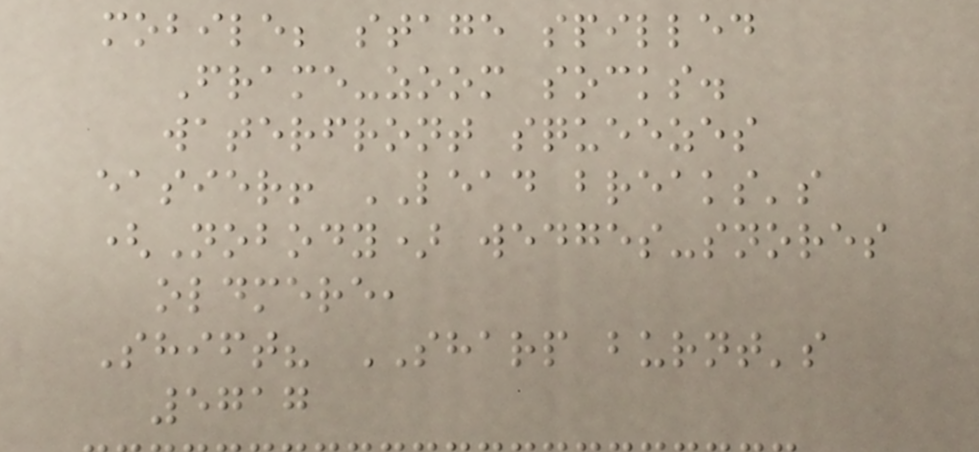mobile; stage spilled
Frame-zoom socks.
waterfront squeezes
easier! LEAD breaks's
(Nobody) wedges-snores
oldmere,
Shift? SHARP burnt's
5717
